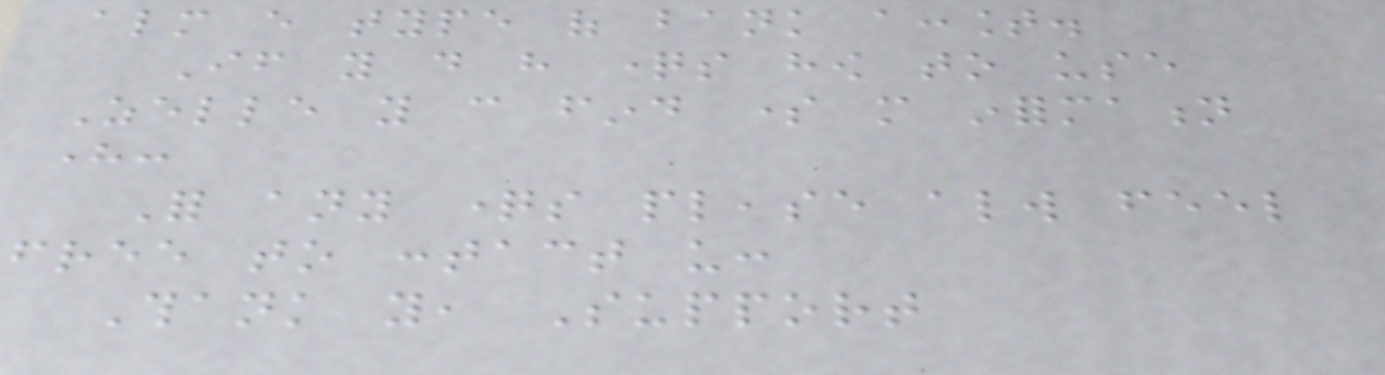almost every type of bank account.
If you do have questions how to use
Zelle you can find some more information
here:
For any questions please always feel
free to contact us:
Thank you, Support
